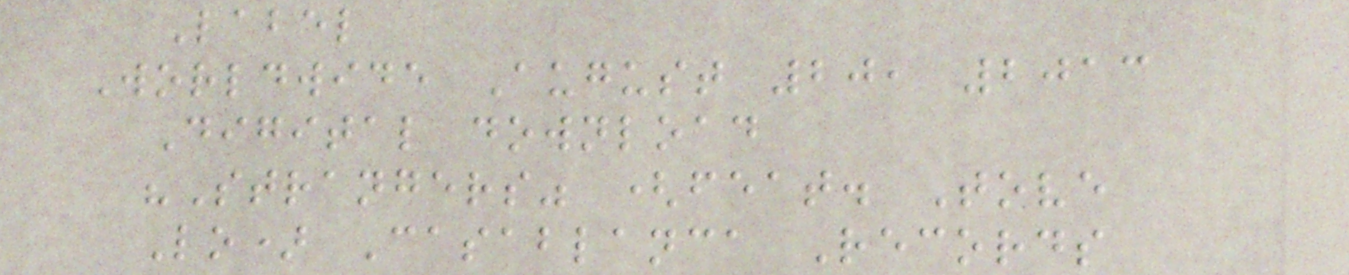Label
Worldwide August 20, 2013
Digital download
"Strangers" (feat. Tove
Lo) Casablanca Records
